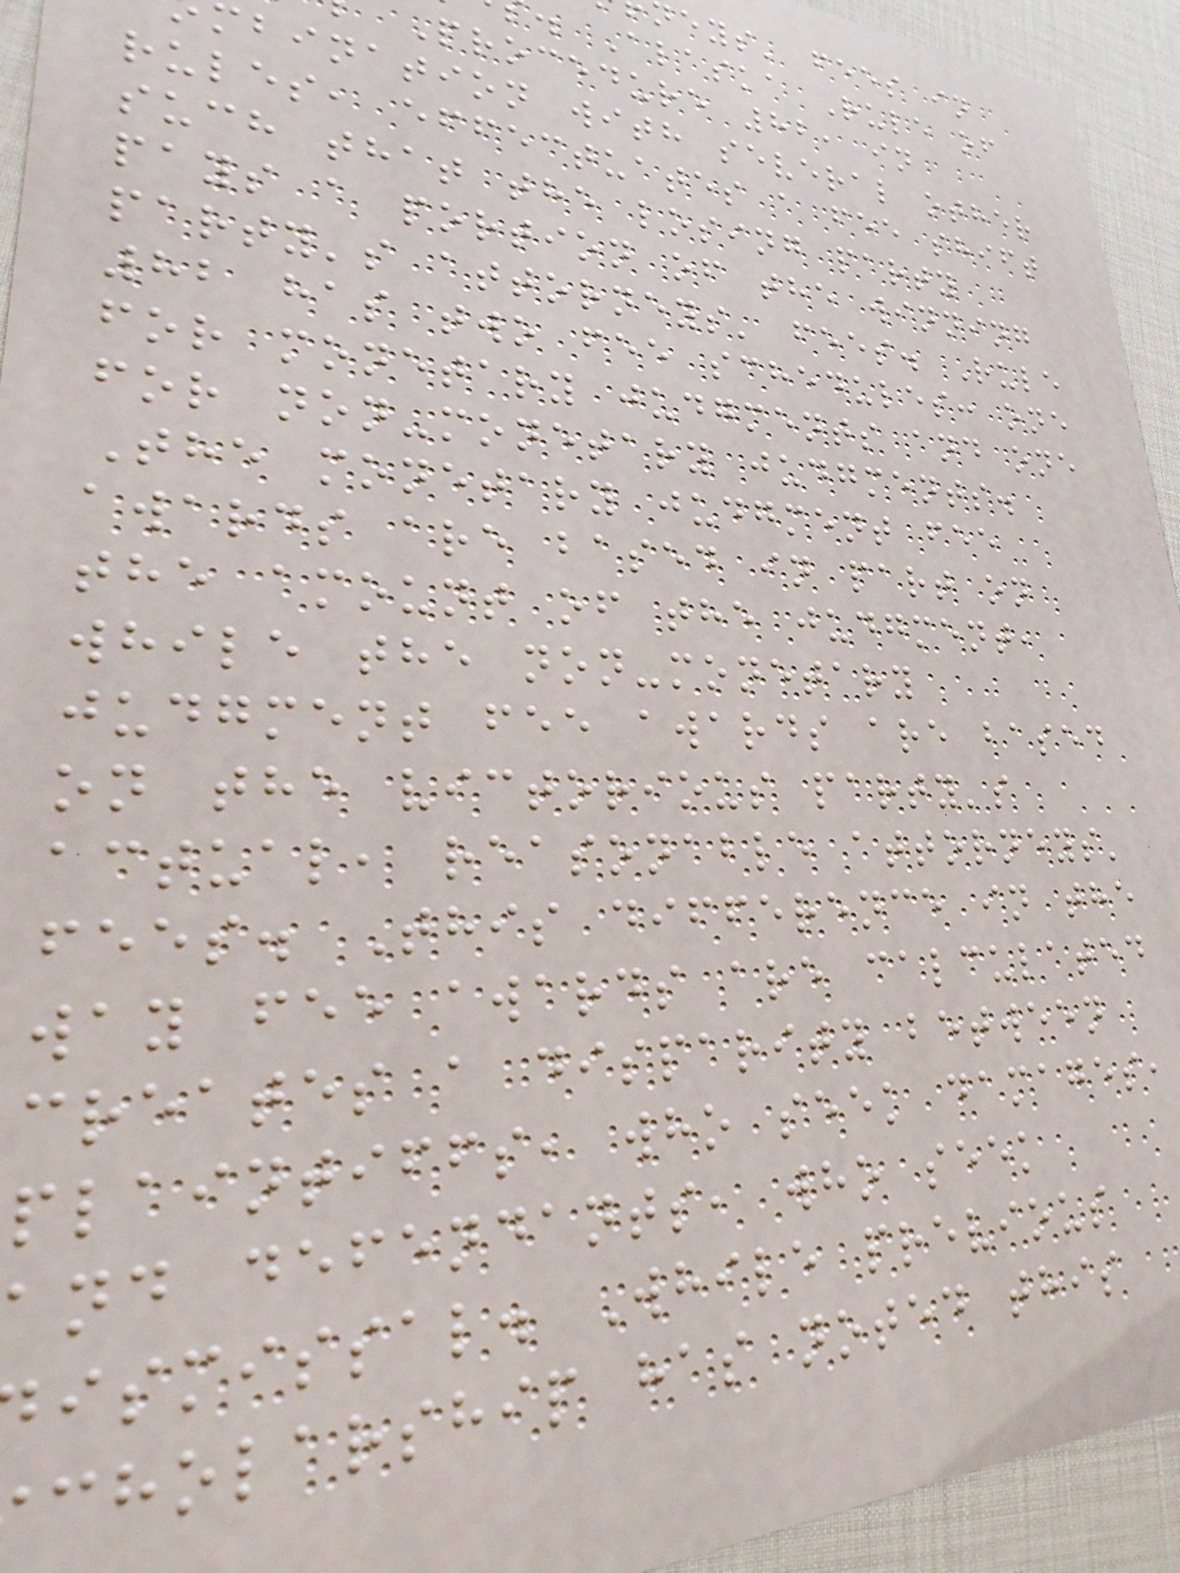eys' fees in
. Alaska Rule of
Procedure 82, in
mbination with several other
rules, effectuates a fee shift
such that the losing party
pays a portion of the winning
party's attorneys' fees. Rule
82 has two fee schedules: one
for monetary judgments and one
for non-monetary judgments.
The monetary judgment fee
awards are based in part on
the amount of the judgment,
while the non-monetary
judgment fee awards are based
on the victorious party's
actual, reasonable attorneys'
fees. This difference in the
way fee awards are calculated
creates a disparity between
plaintiffs, who seek damages,
and defendants, who seek
ismissal. While previous
cholarship has noted this
